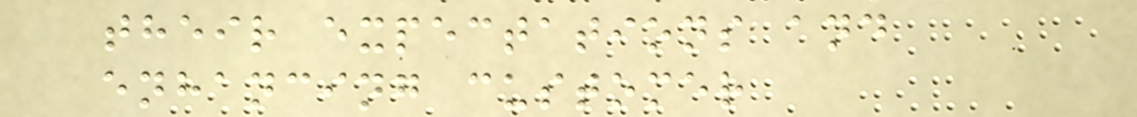their expectations and
enhancing customer
